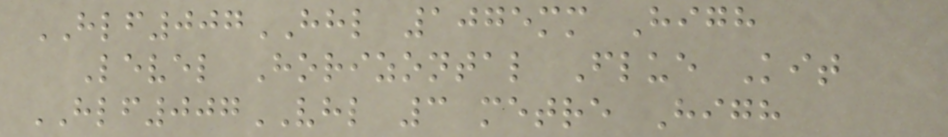HLF007HHL 1075mm High
Level Horizontal Flue Kit
HLF007VHL 3 metre High
